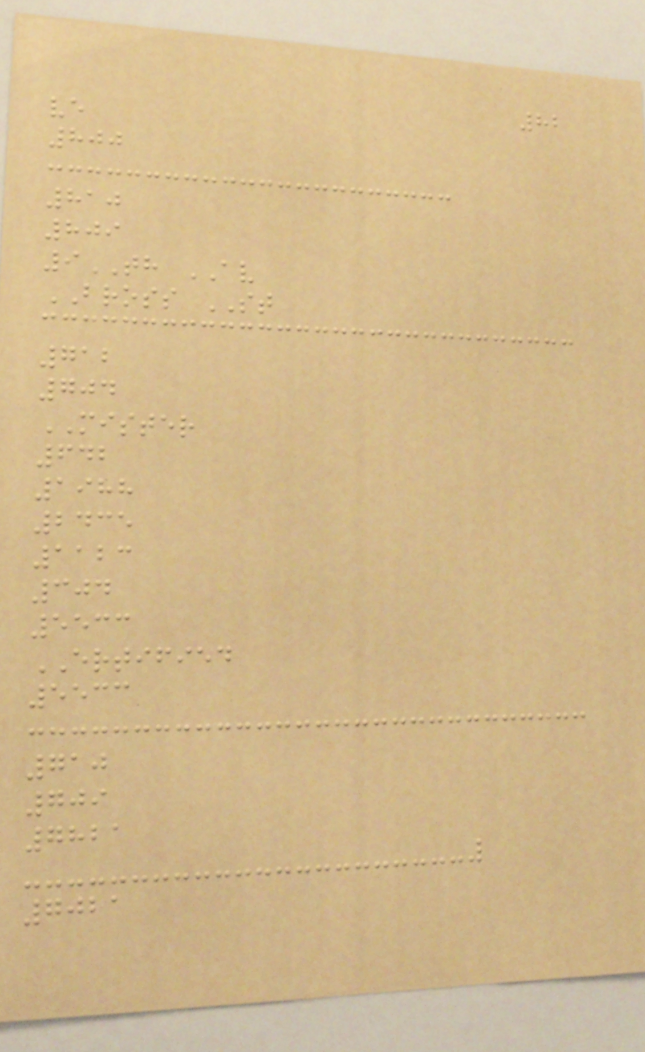82
ve
800
810
809
9TH AV
BROSS ST
712
704
MISTER
642
1988
2435
1123
304
5533
ERTIFIED
5533
710
709
7821
7021
